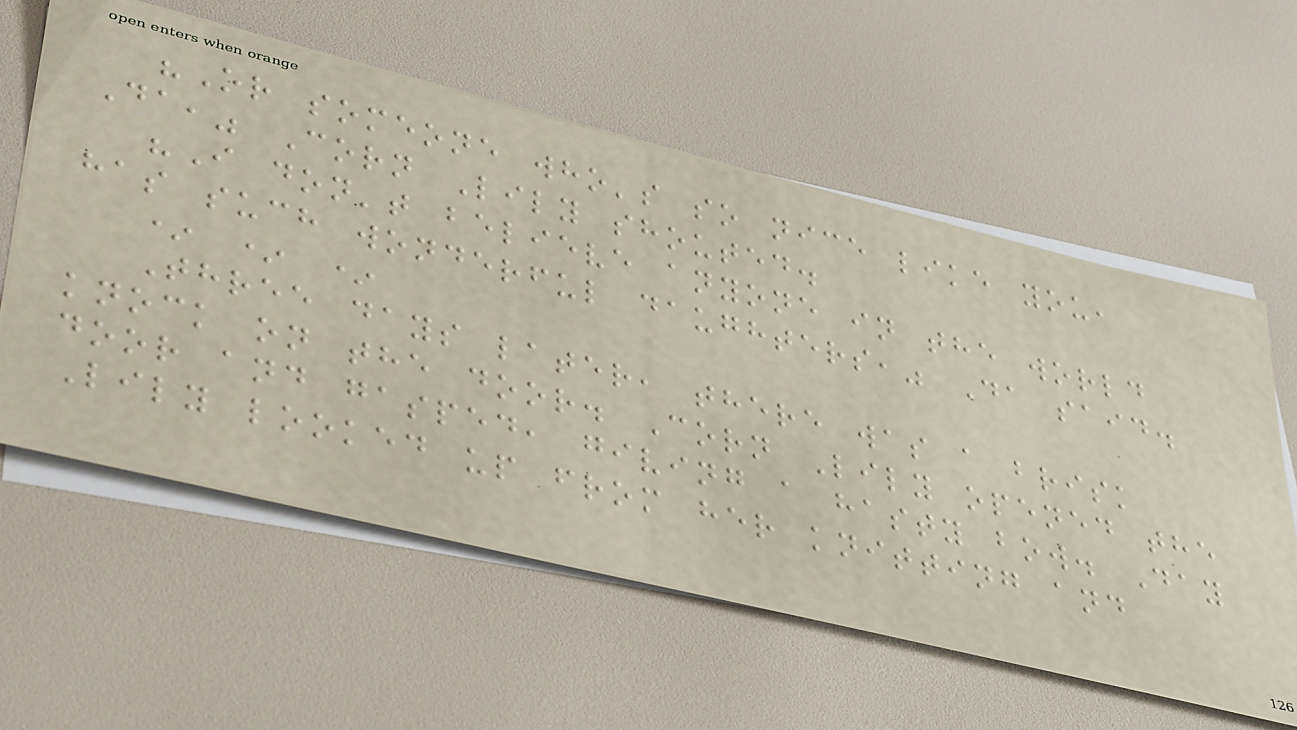"Or someone who's so nice like you,
Da," Corn Lily shouted.
"I don't believe anyone in the world
has such wonderful daughters," Da said.
* * *
Three days later, there was a brisk
knock on the door. Corn Lily opened the
door and gasped, giving a hasty bow. Day
Lily looked up from her knitting and
